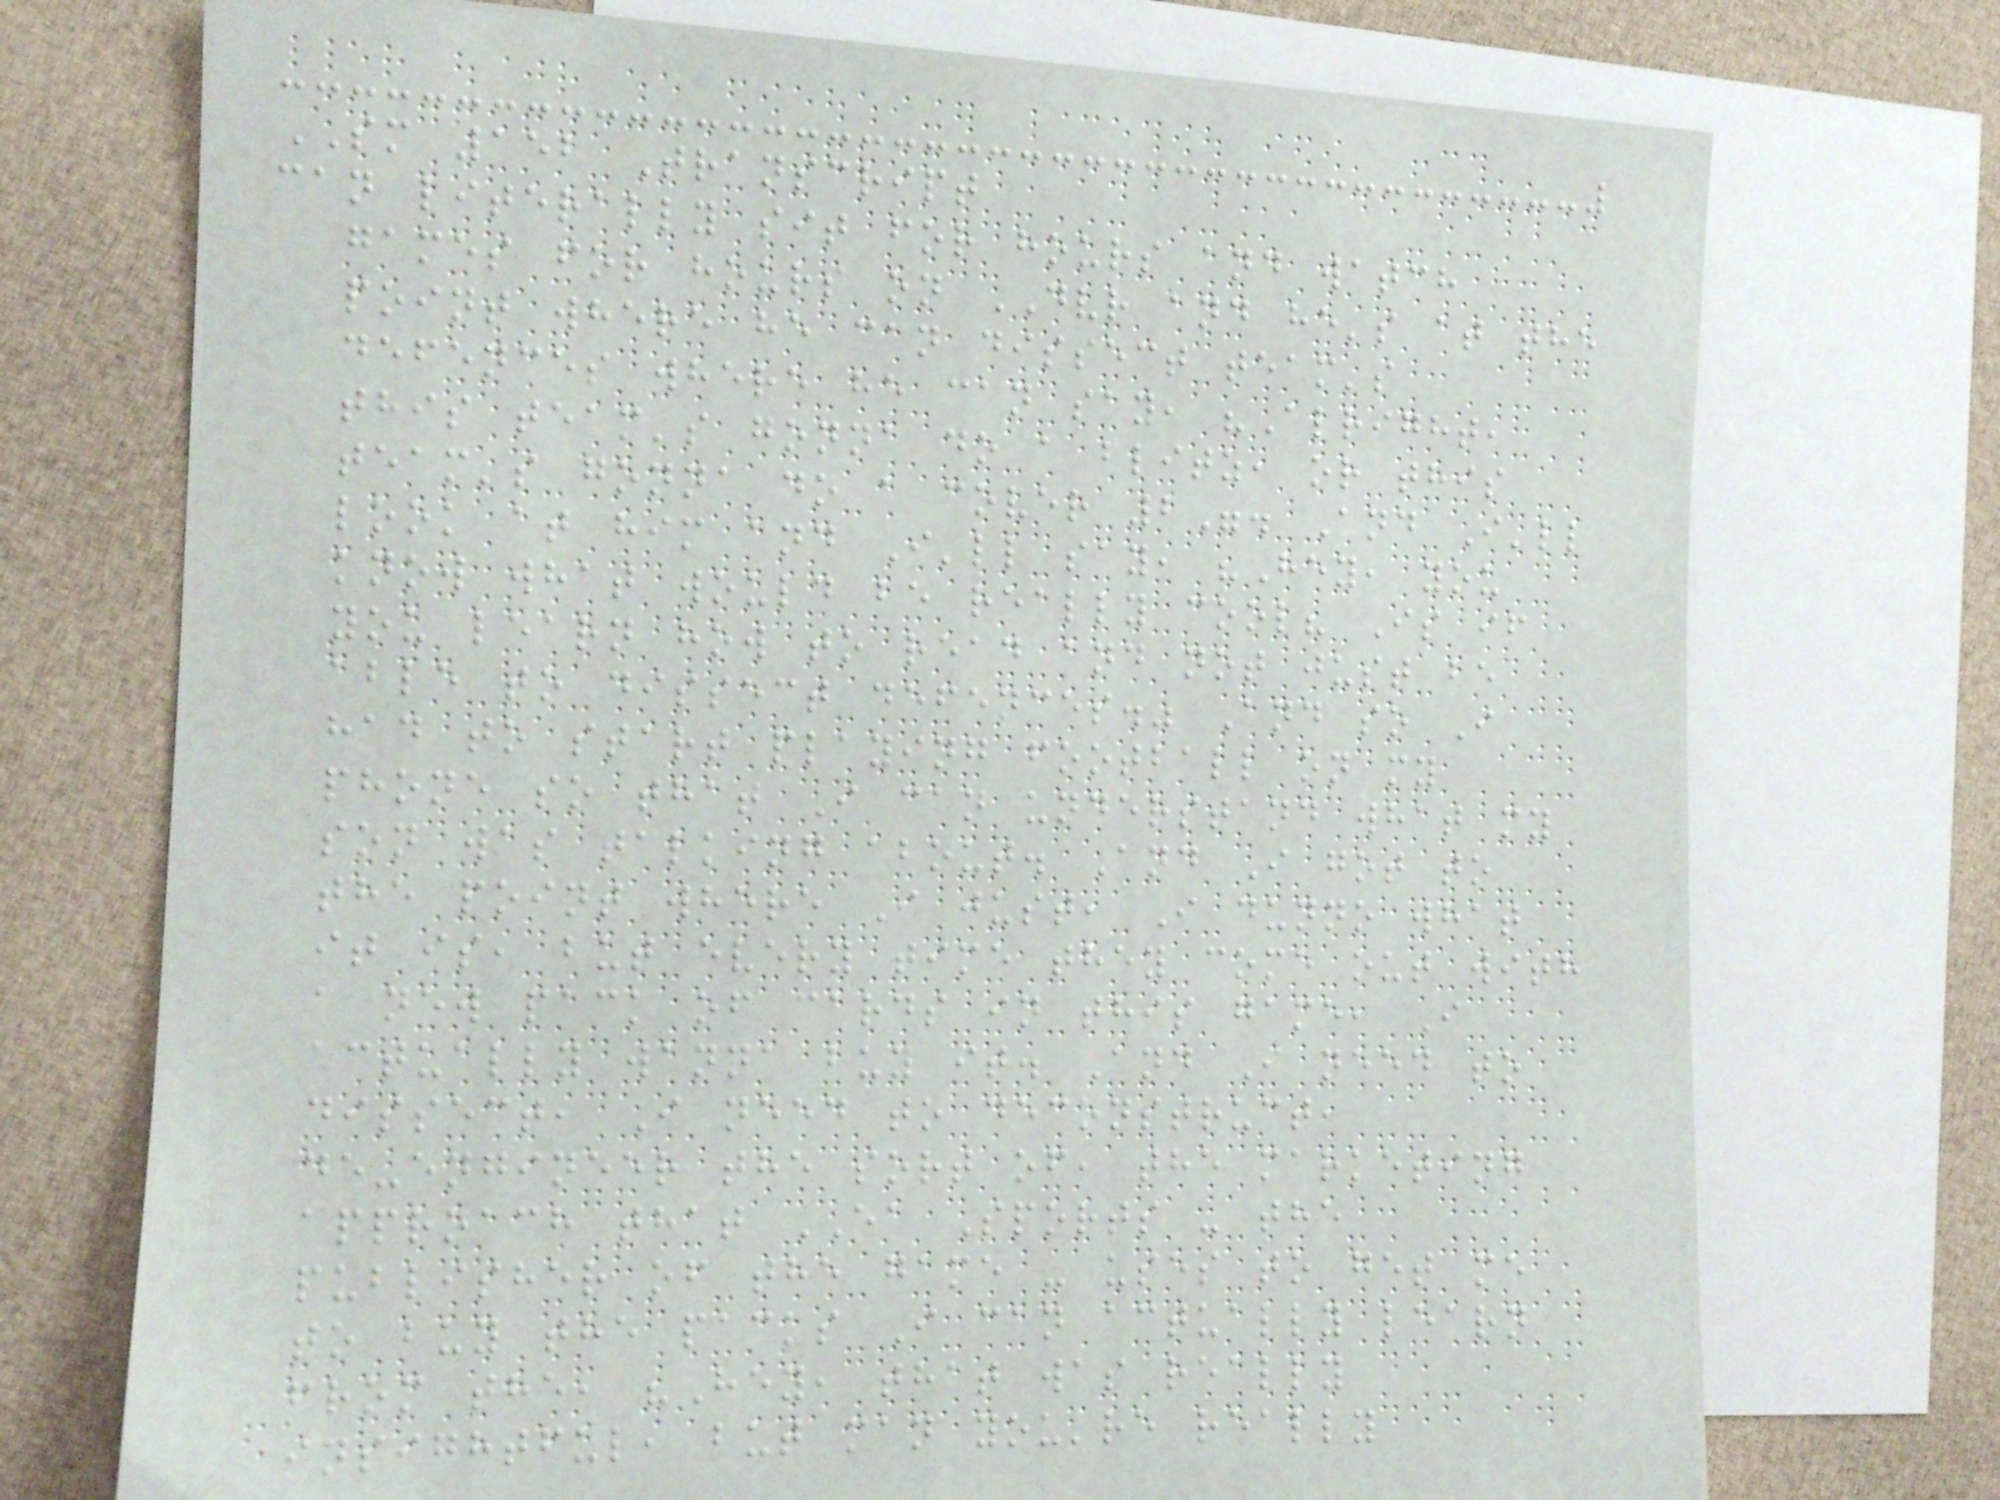SM 152 Transcript
can literally sit for hours and watch
games for hours on DVR and he's at the
point where he can dissect team's
defences where he can say, "Alright,
this team's gonna do a blitz, or this
team's gonna do a cover 2". And I'll
look at him and I'll say, "Hey, you
know what would be really cool? Is if
you learn how to read and not just be
able to dissect defences." And so I
had to start playing football on my
phone so that I can understand what my
son was talking about. And I got to
the point where I just, I dunno what
it is, but every time they come out with
a new pack of cards in this game, I
actually wanna buy it. And I need to
dissect, I need to deconstruct,
de-engineer the sort of, the marketing
approach that EA Sports - the
publisher of the game - uses to get me
to buy the packs I can actually learn
from the, "Hey, that was really
insightful, but man you're really
